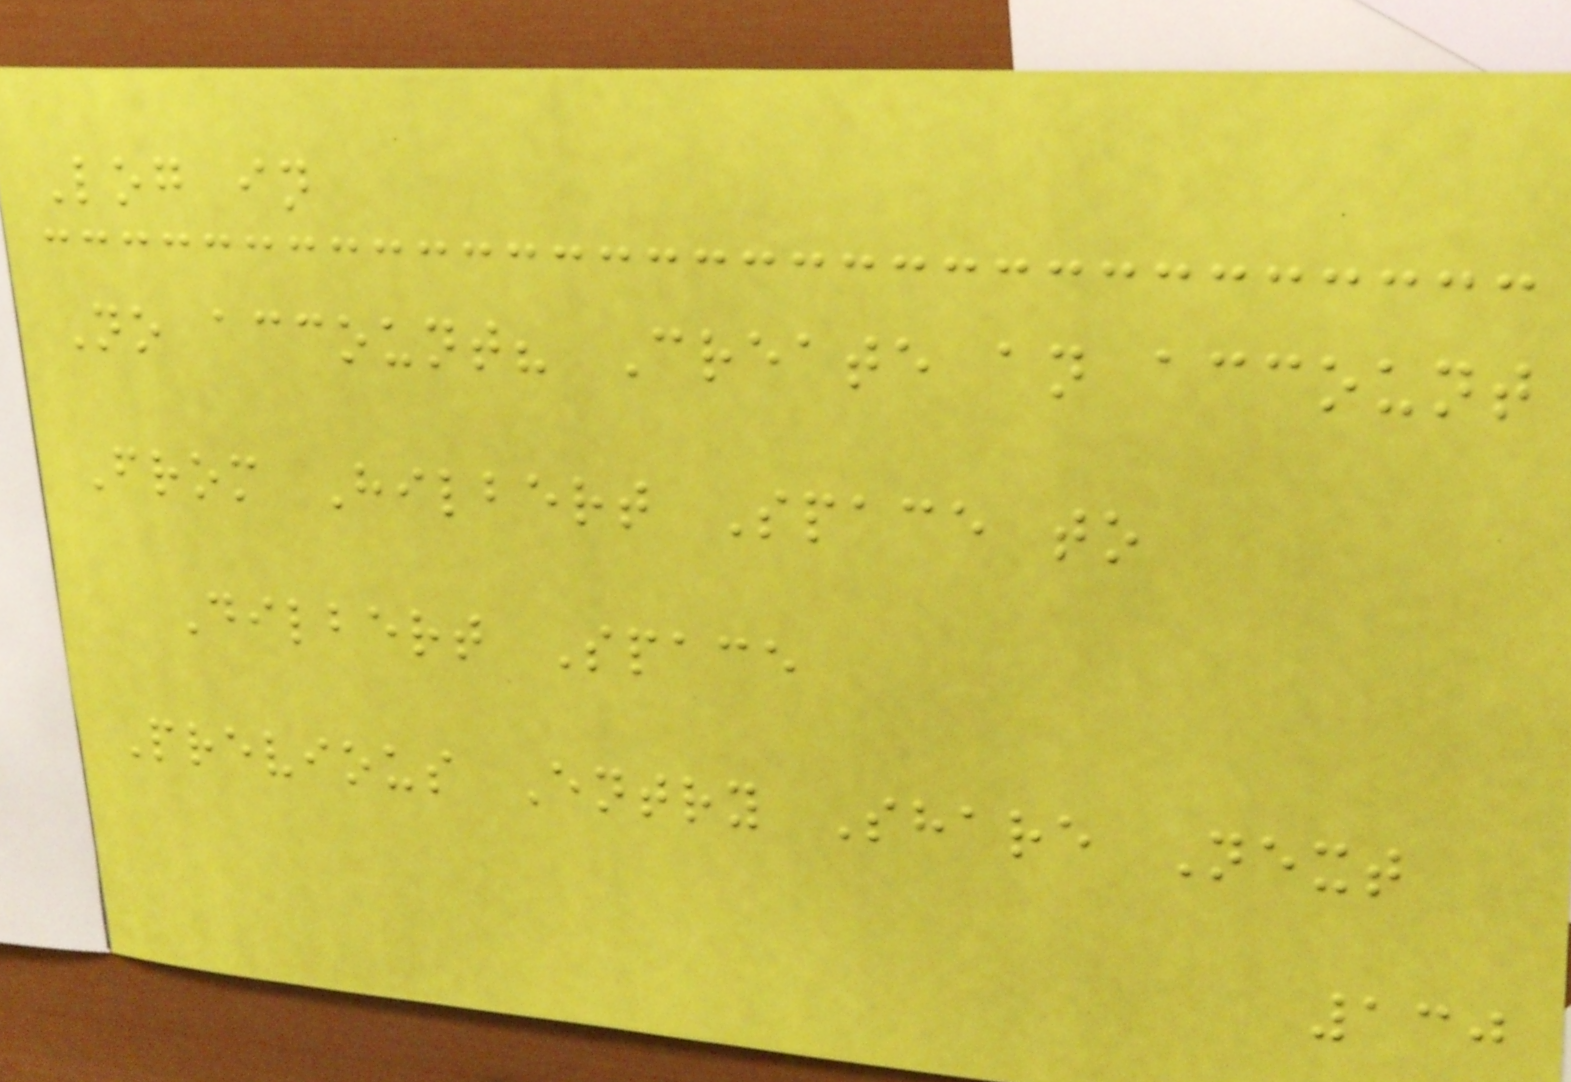Log in
No account? Create an account
From Hilbert Space to
Dilbert Space
Previous Entry Share Next
130
